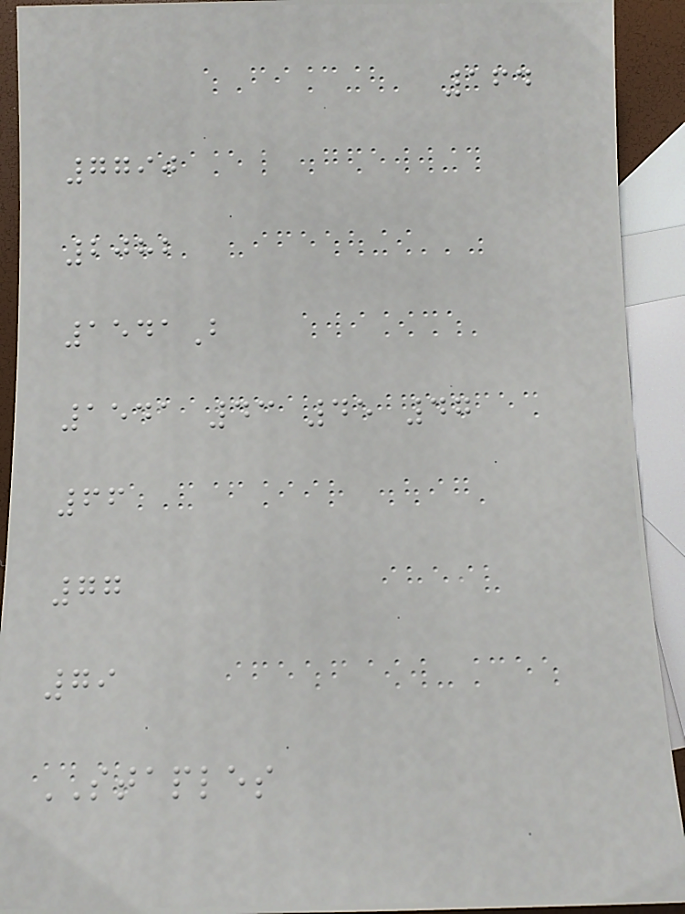164
7790
2082
1541B
1541 43 45 47
66
77
79
STAPLES
